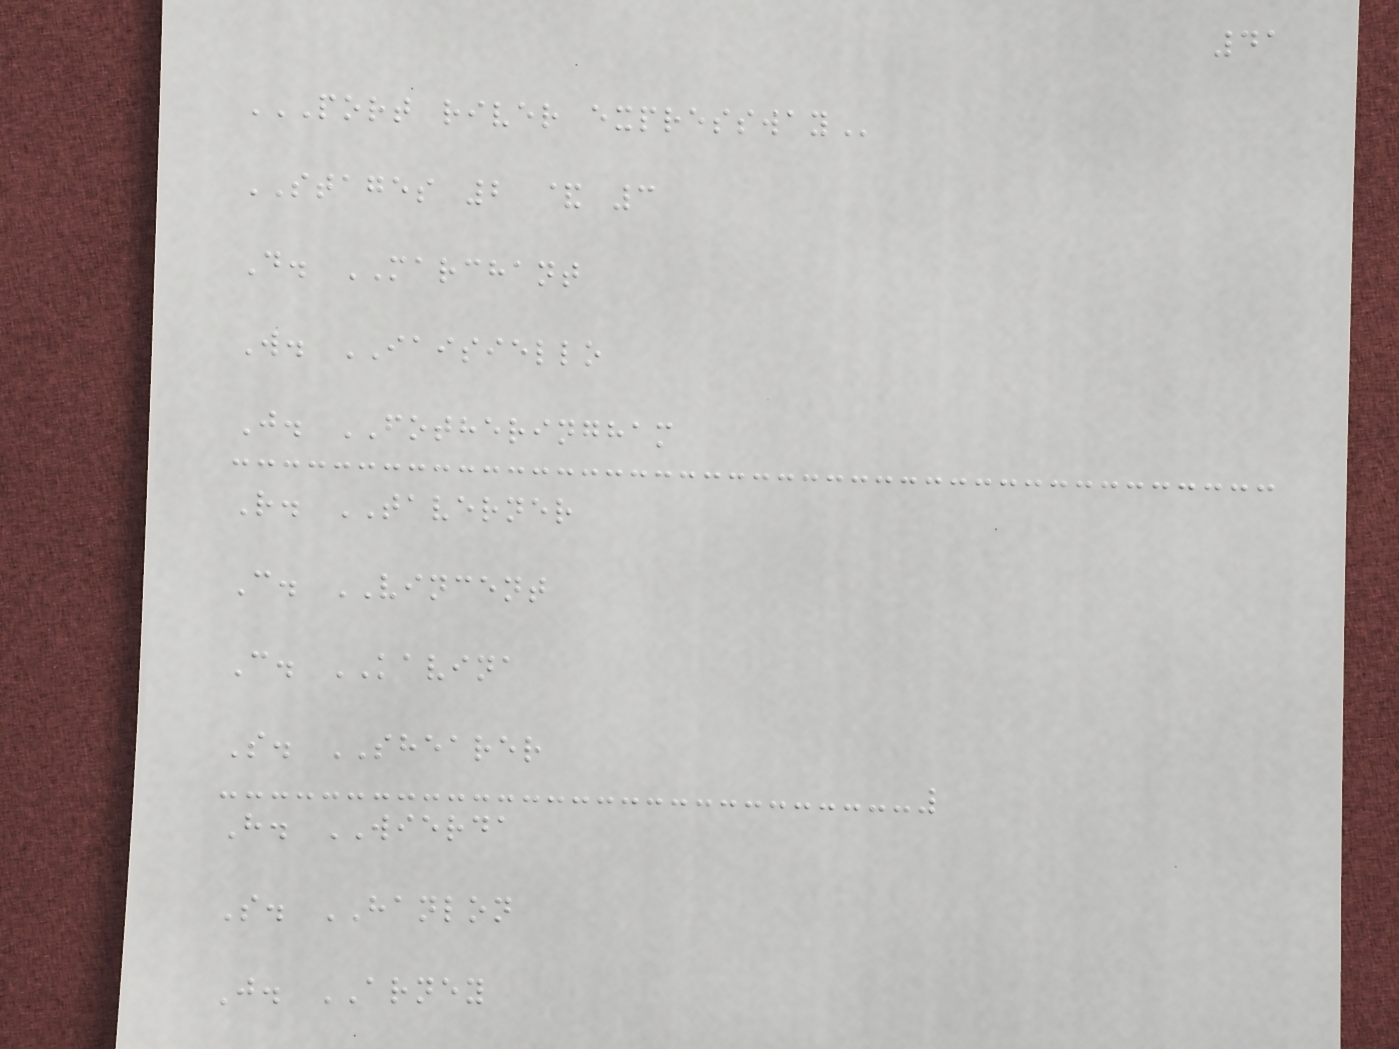41
PORT RIVER EXPRESSWAY
STAGES 2 & 3
D. MARCHANT
W. IAISIELLO
J. FOTHERINGHAM
R. TAVERNER
C. VINCENT
C. KAVINA
S. SHEARER
H. WIERDA
S. HANLON
J. ARNEY
